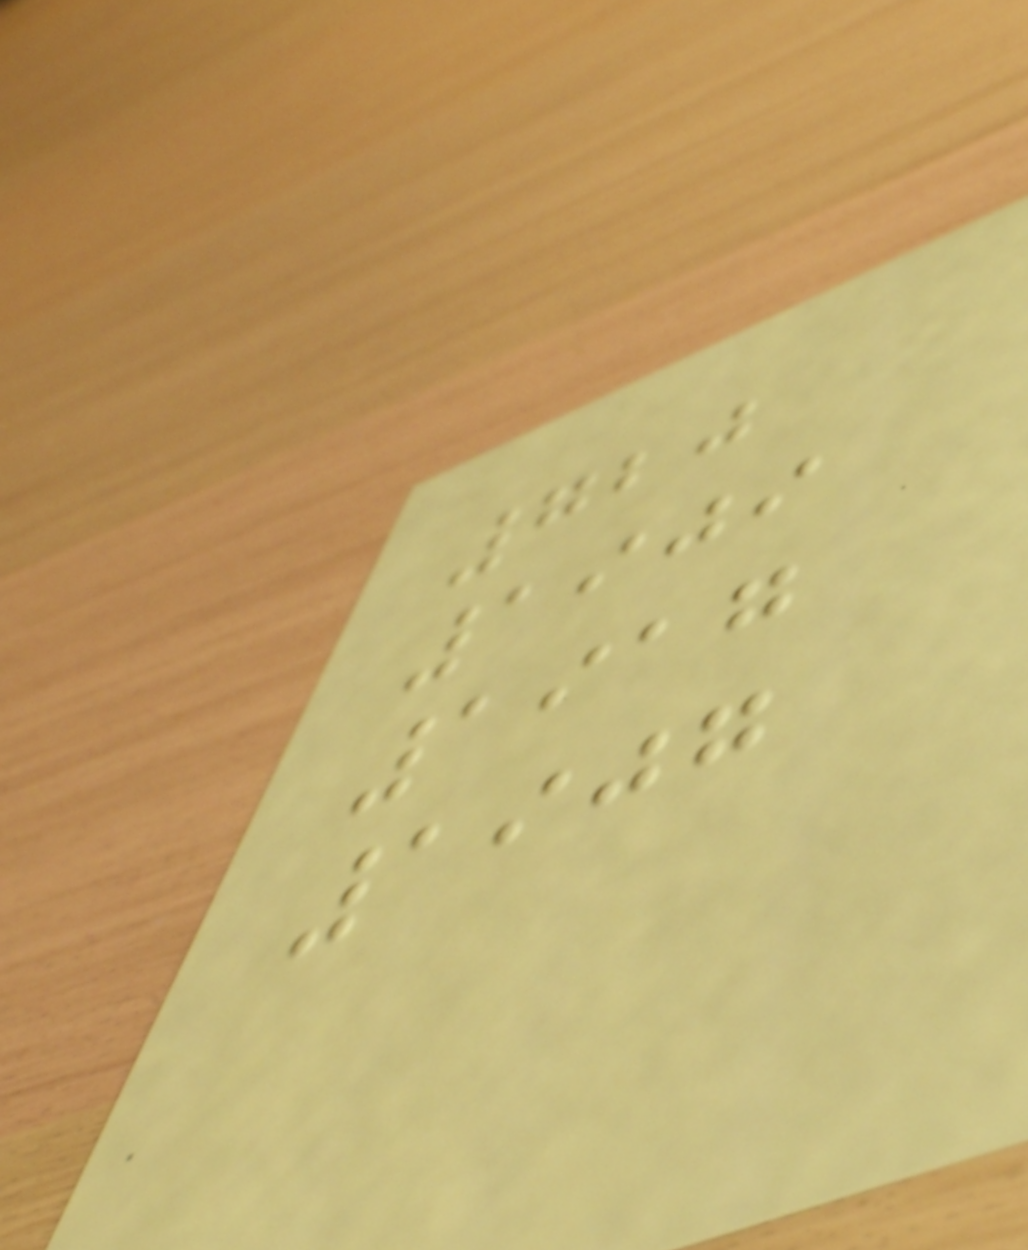720
1909
1917
1907
